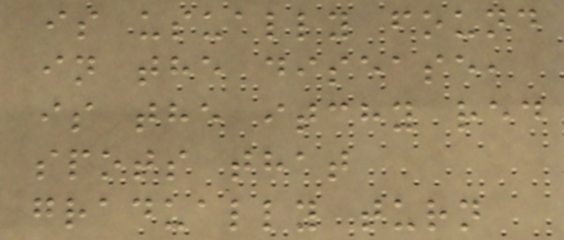is usually found
in the disease,
is the itchy red
spots that
gradually turn
